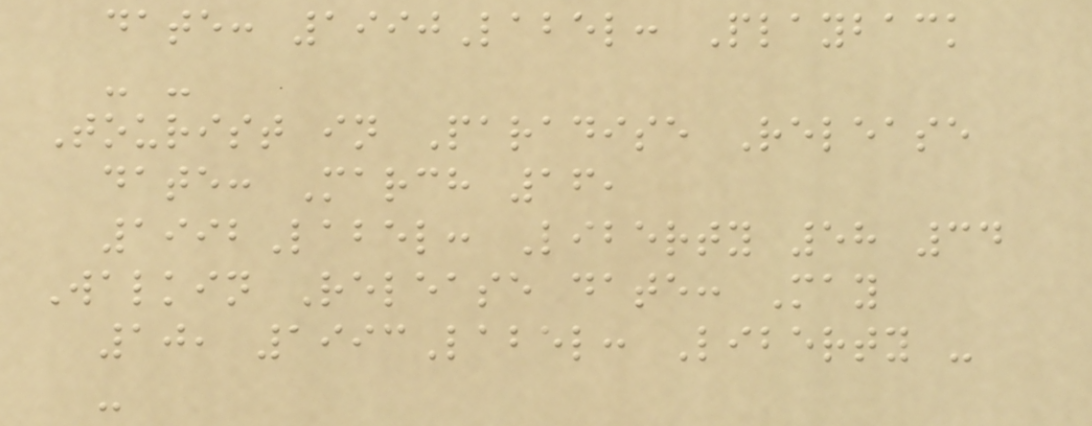date: 1990Label: Playback
- -
Tourist in Paradise Release
date: March 16,
1992Label: Liberty 58 34
Walkin Release date: May
10, 1993Label: Liberty -
-
